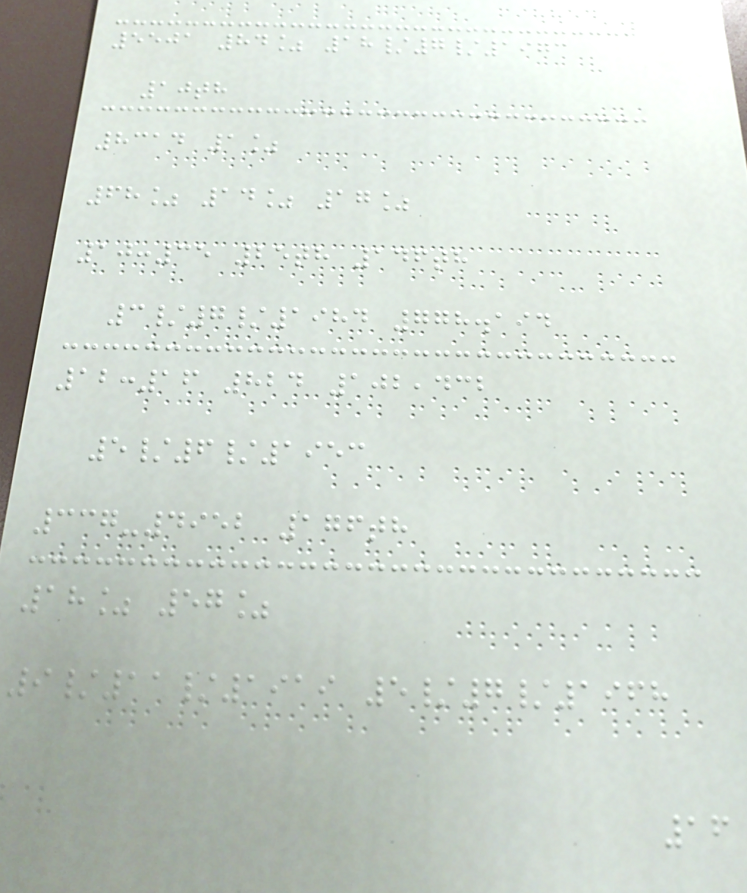5501 84% 18/7/1973
10th
8314 1%
68% 14% 17%
10:35 25th 146th
3/7/1984 778.194
12:16 824 102,432
5/6/1953
337-4952 176th
18% 57%
9/11/1919 5/7/1968
16
